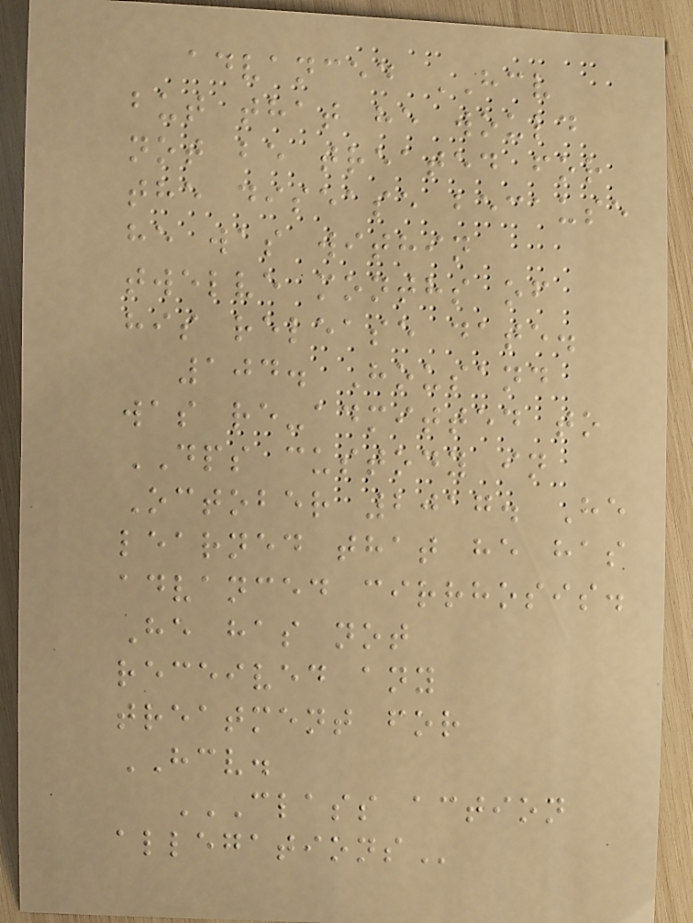advanced HCV
but that he would
not be treated for
the disease because
he was within
twelve months of
his release date.
104. Housand
was re-admitted to
DPS custody in
October 2017. He
learned that he has
advanced cirrhosis.
He has not
received any
treatment for
HCV.
CLASS ACTION
ALLEGATIONS
